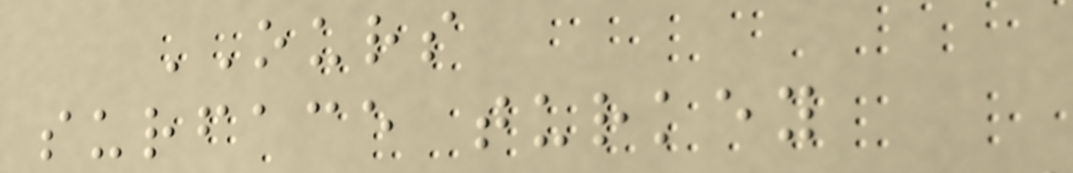OURS
surface turkey
